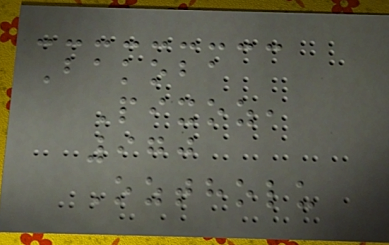Bakoba
Pixoz,
970
Oztholu
